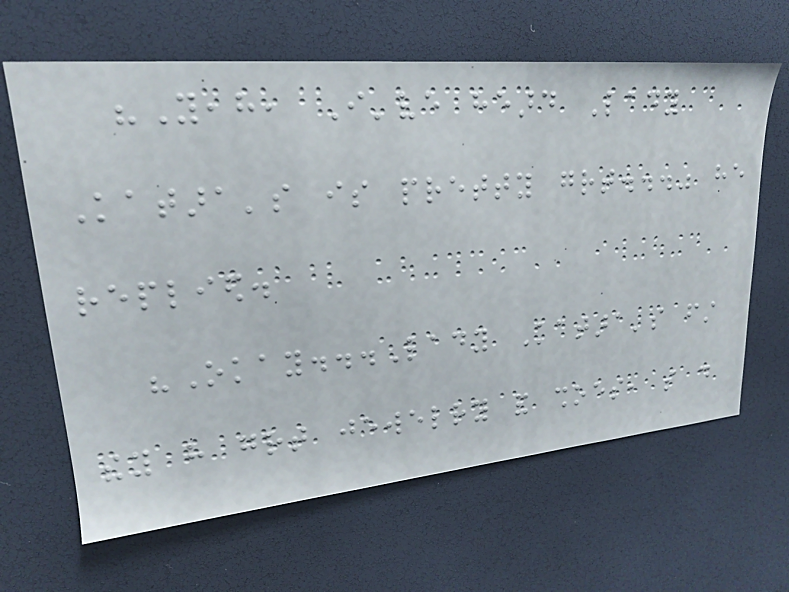"Yeah, I've heard Lady
Katara's is pretty great..." he
replied.
"Okay...Lady Katara's first
they have great jewelry and shoes, so do
